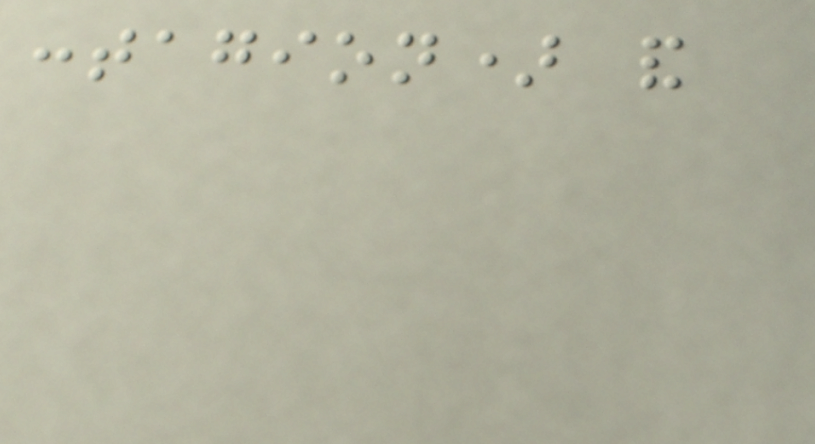contagion) and
